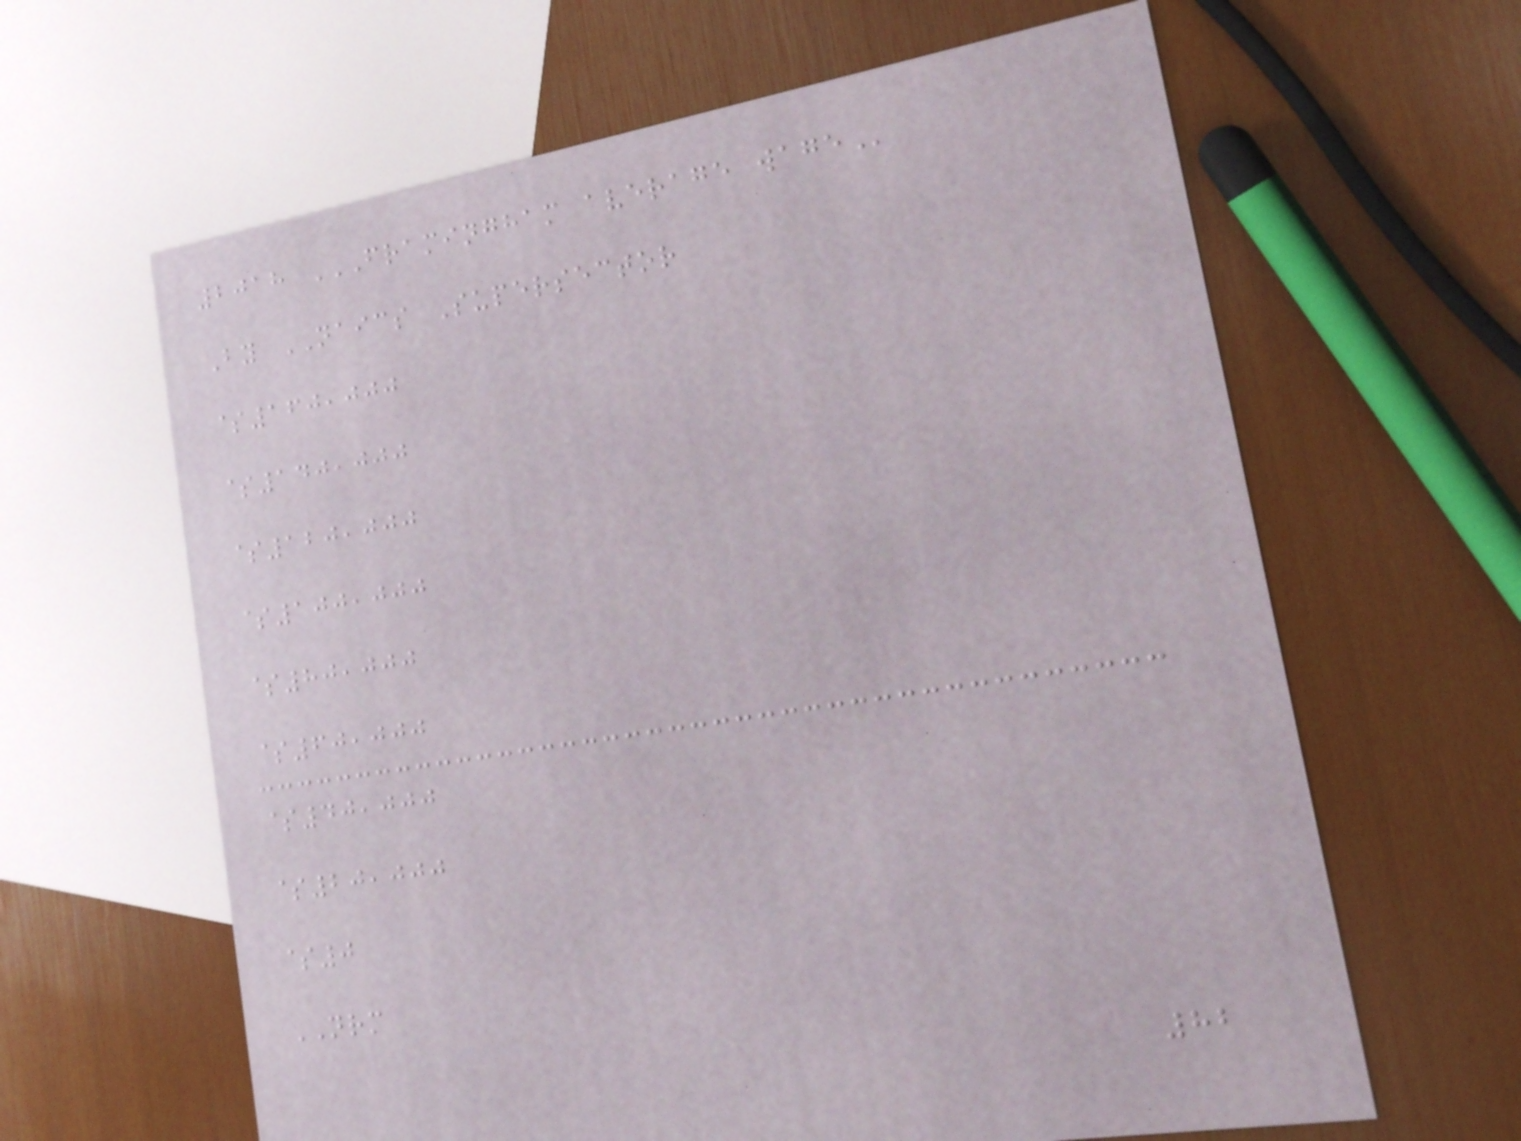2018 FRAMINGHAM AVERAGE WAGE
By NAICS Supersector
$160,000
$140,000
$120,000
$100,000
$80,000
$60,000
$40,000
$20,000
$0
NRM
82
